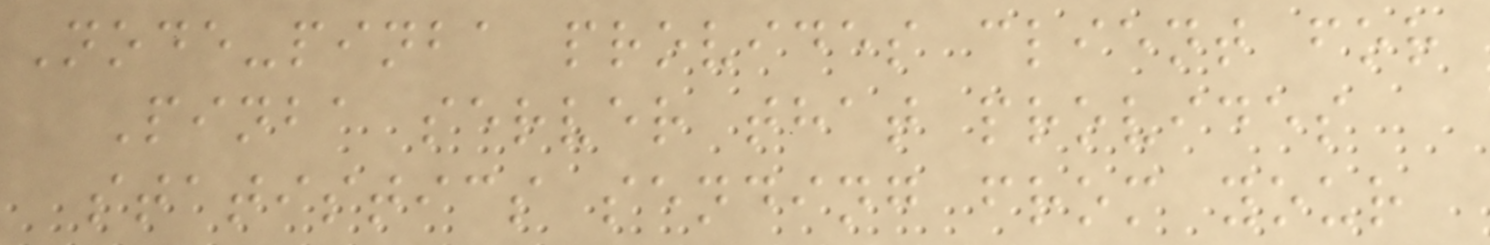Node-pinba provides client for
Pinba server that provides
statistics sending from your
